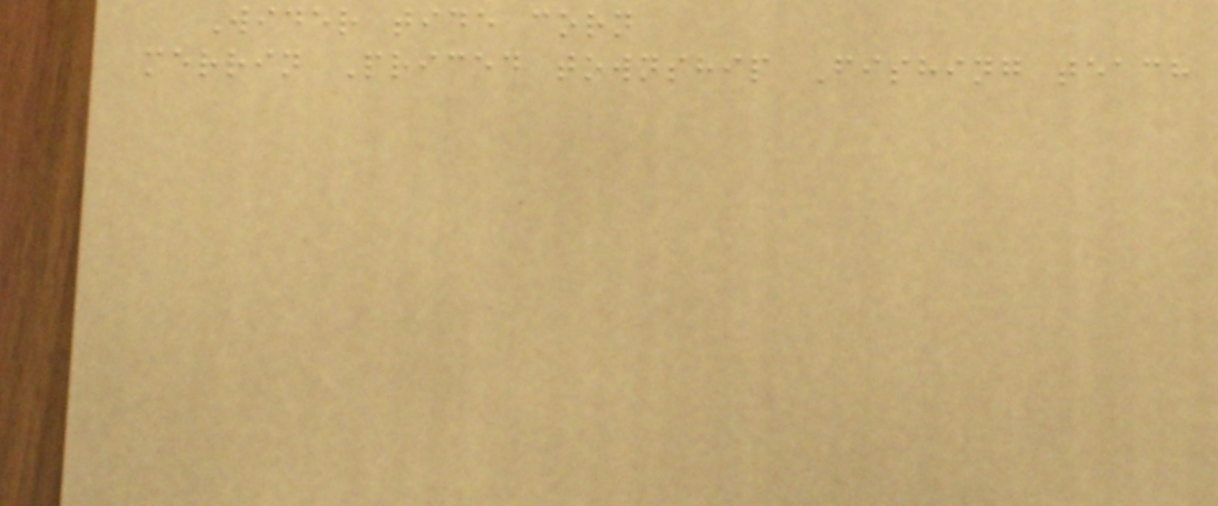Wider tide corn
merrin Priced township Fishing teach
